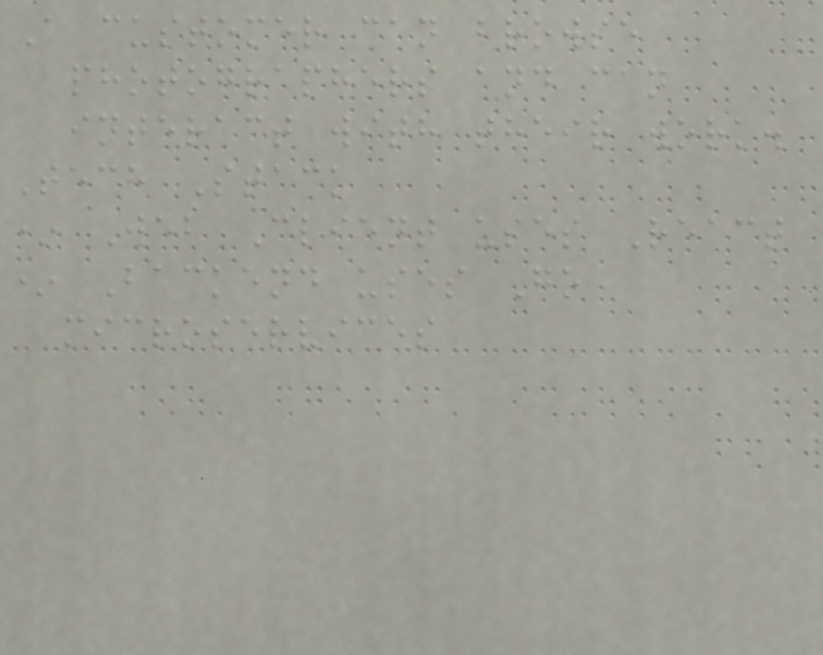A customer can browse
photographers and can
interact with their work.
Tech Stack
* Web Client uses React
* Backend uses Go
microservices
